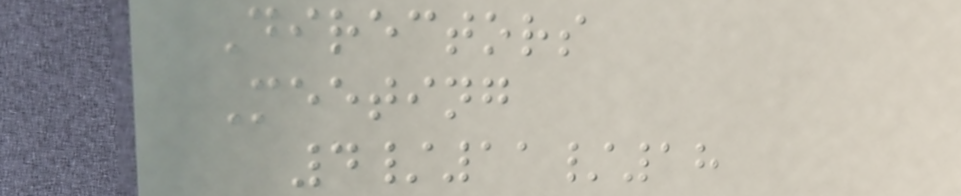Directors
Meeting
4/11/18
